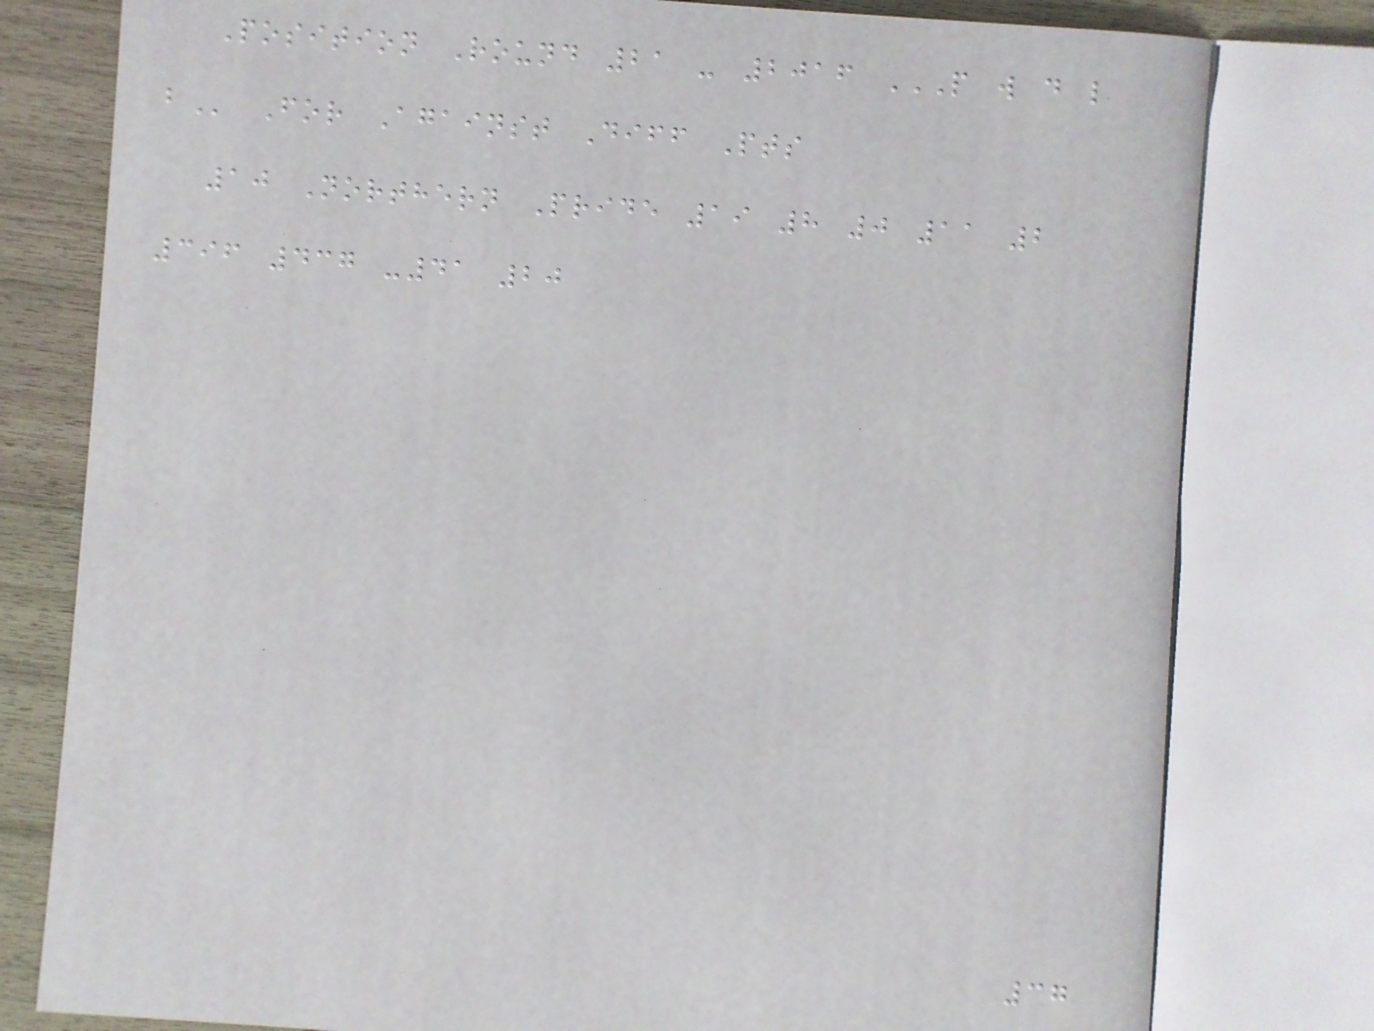Position Round 21 - 2016 P W D L
B For Against Diff Pts
10 Northern Pride 19 8 0 11 2
396 437 -41 20
37
